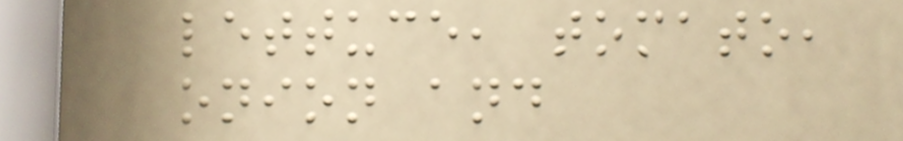lettuce, tomato,
onion and
